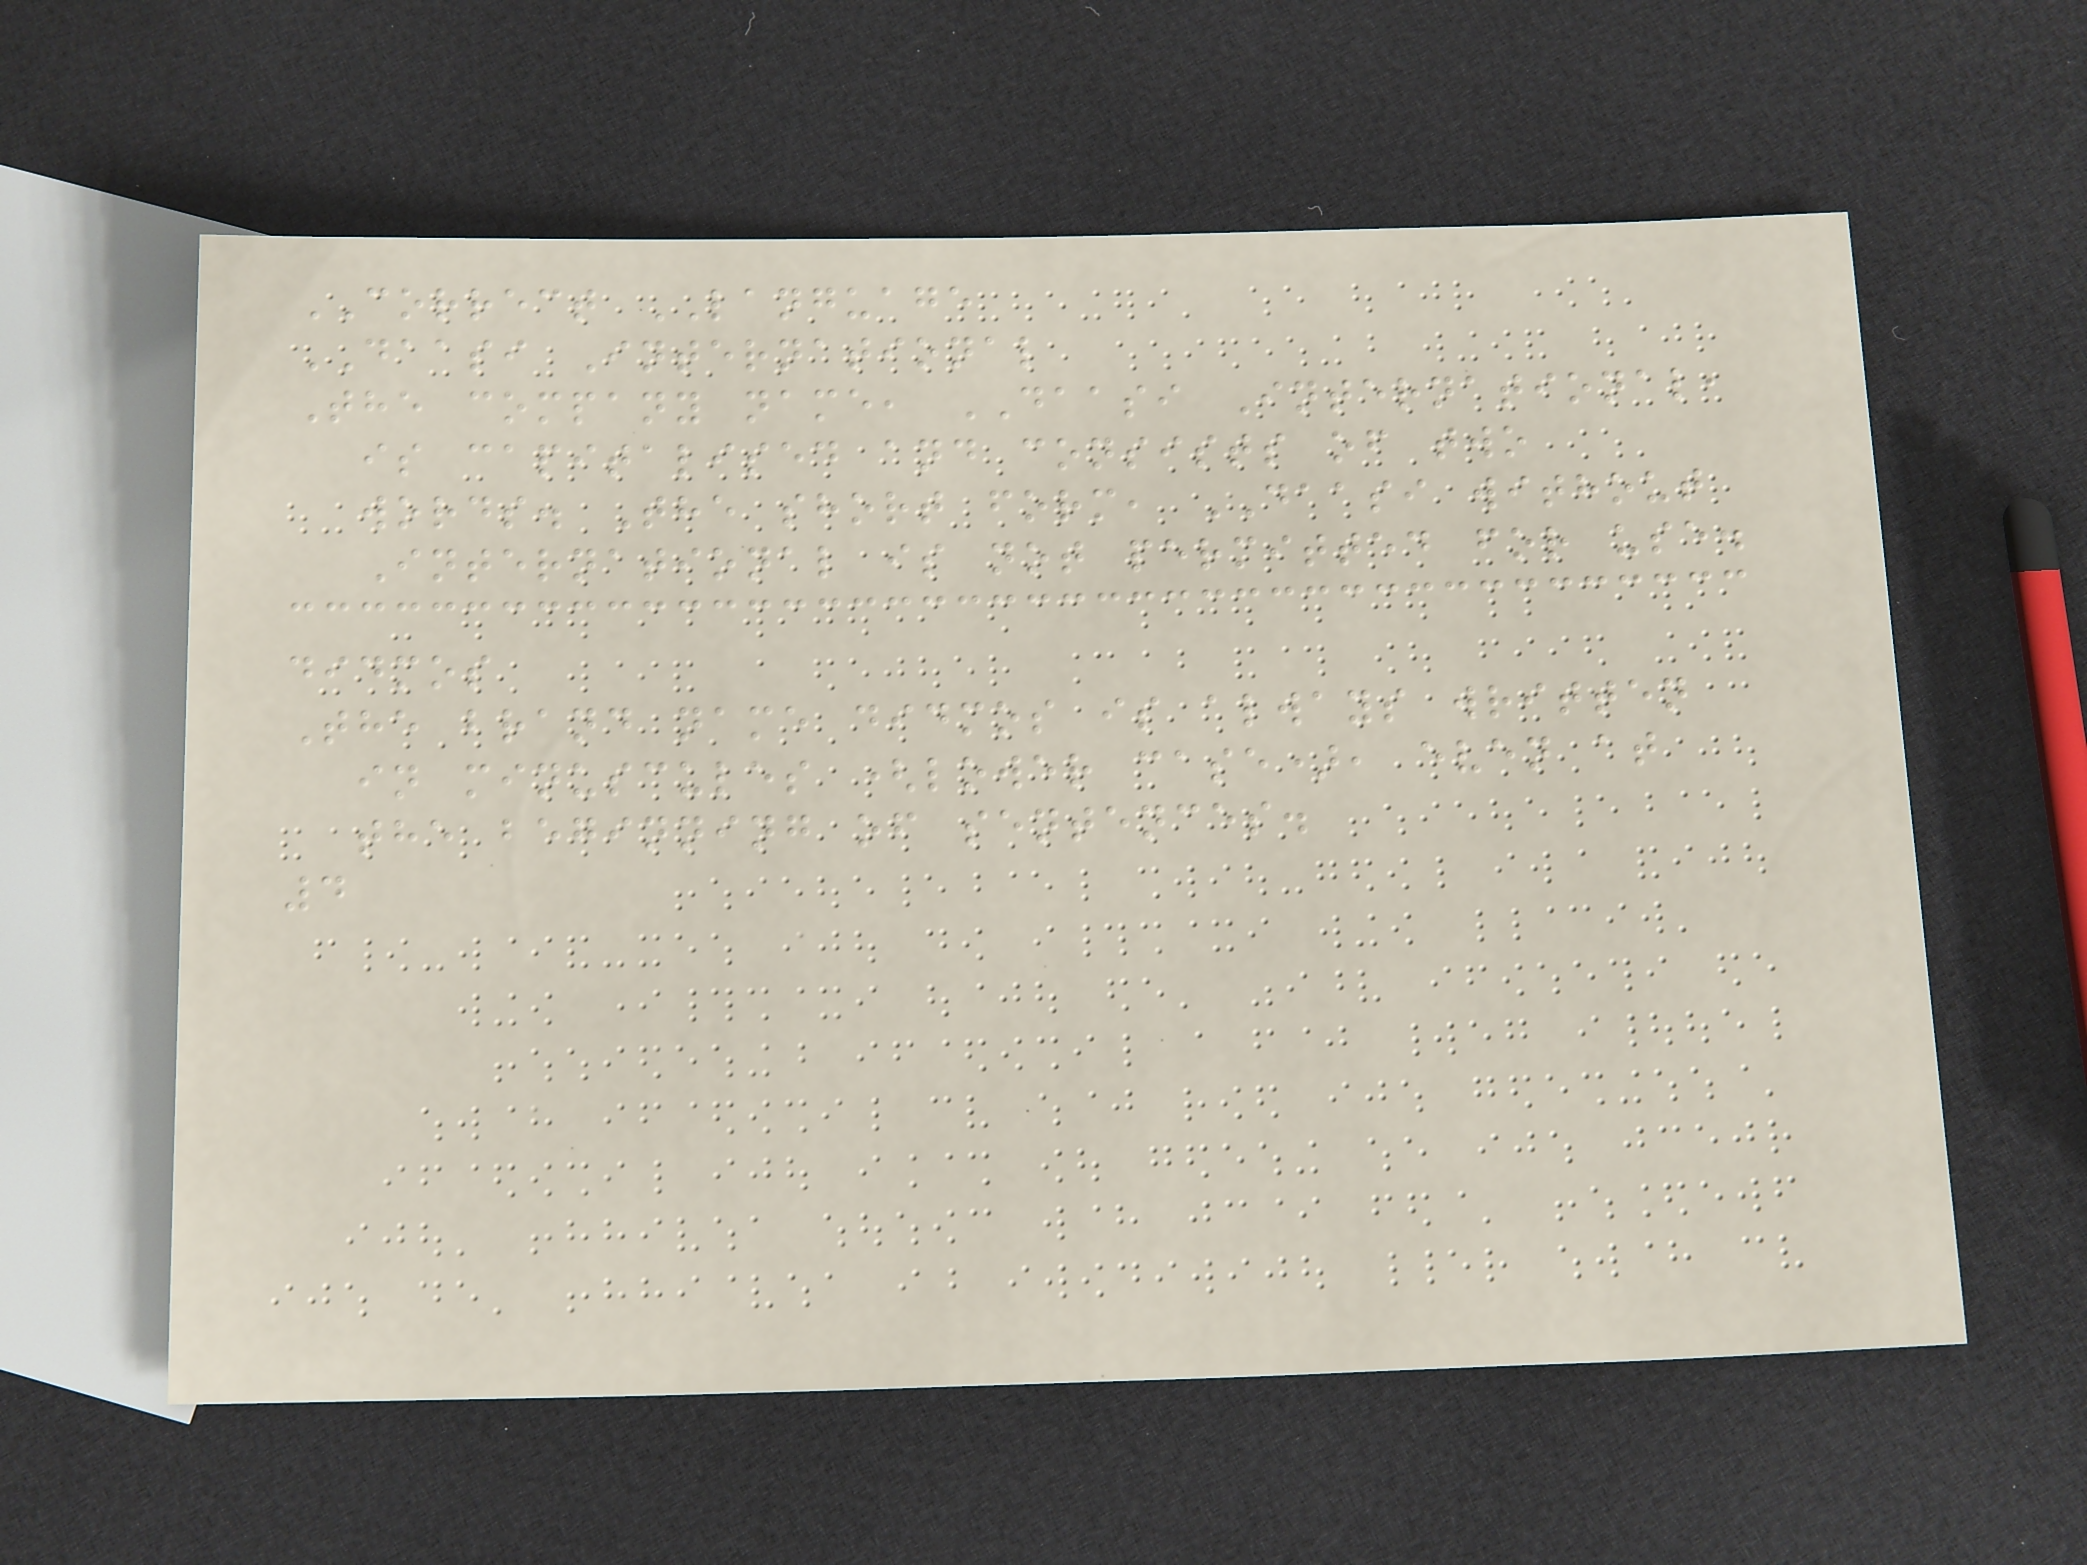CORRECT LANGUAGE
DAASI International
The company name, DAASI International,
is capitalised and consists of two
words. The short form, DAASI without
International is not permitted for use.
didmos
The brand name didmos is always written
in minuscules (lower case), even at
the beginning of sentences.
4
